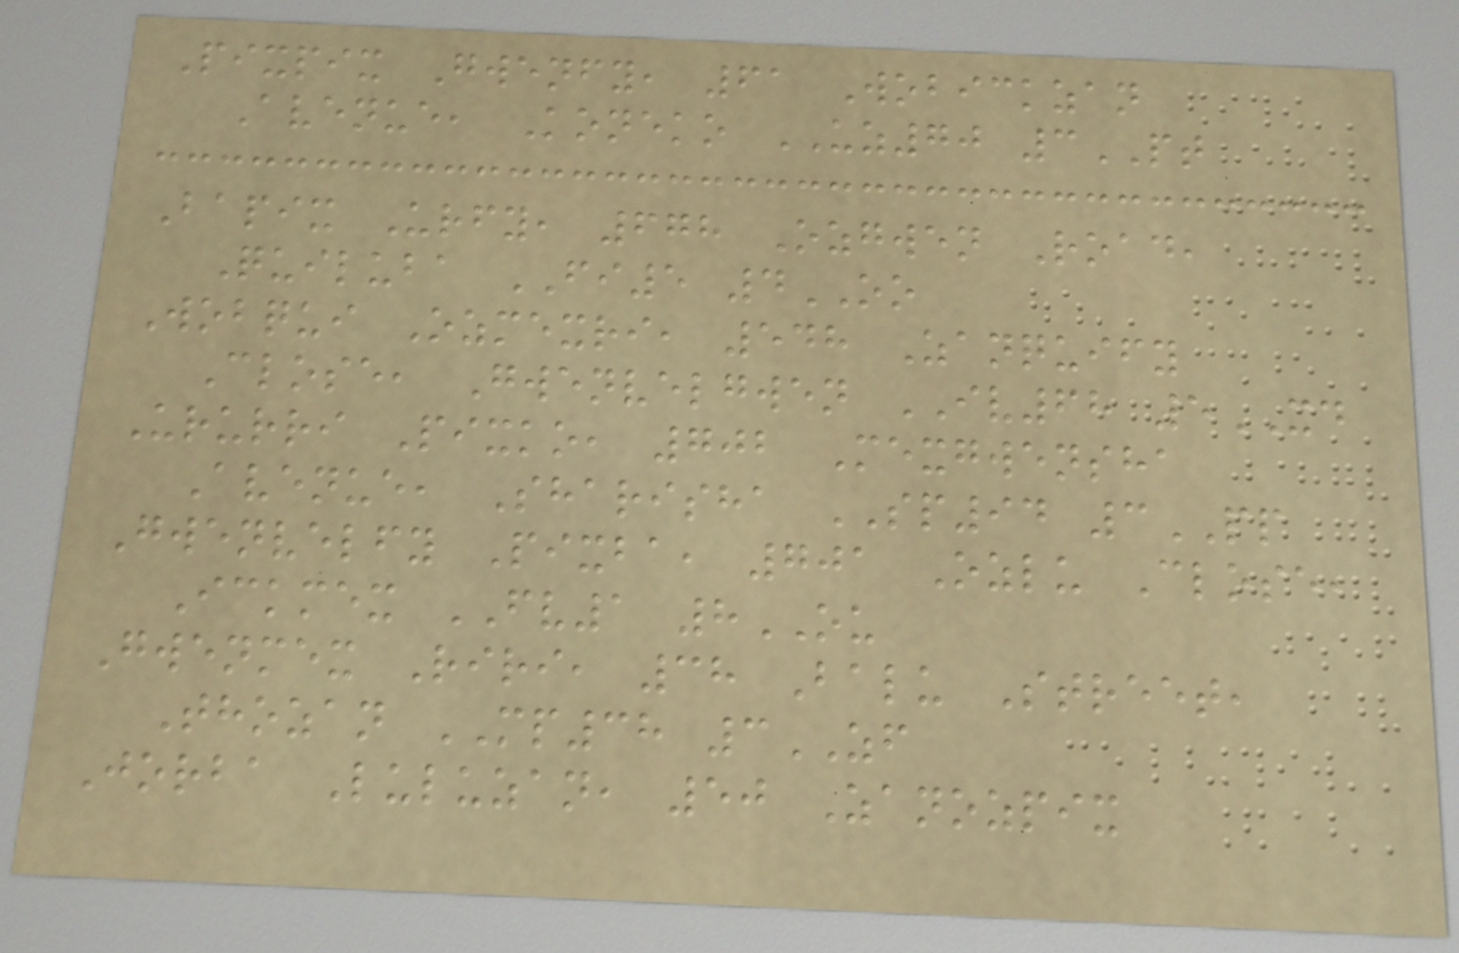Pixpix Gwenfy, 61 Wobickzan
Avenue, Koneko UZ70 3PT
Bapix Urfy, 678 Ozgwen Road,
Quiluba FI5 4OO
Wobqui Ozmexri, 548 Zanquify
Close, Gwenvelgwen IV68 5XD
Ururri Pixko, 702 Mexgwensha
Avenue, Sharisha SP94 3PP
Gwenvelfy Pixba, 701 Ozlu Close,
Ickmex FV1 8OU
Gwenmex Riri, 38 Balu Street,
Thozan MP38 3ZF
Jorba Luluzan, 50 Zanozpix
